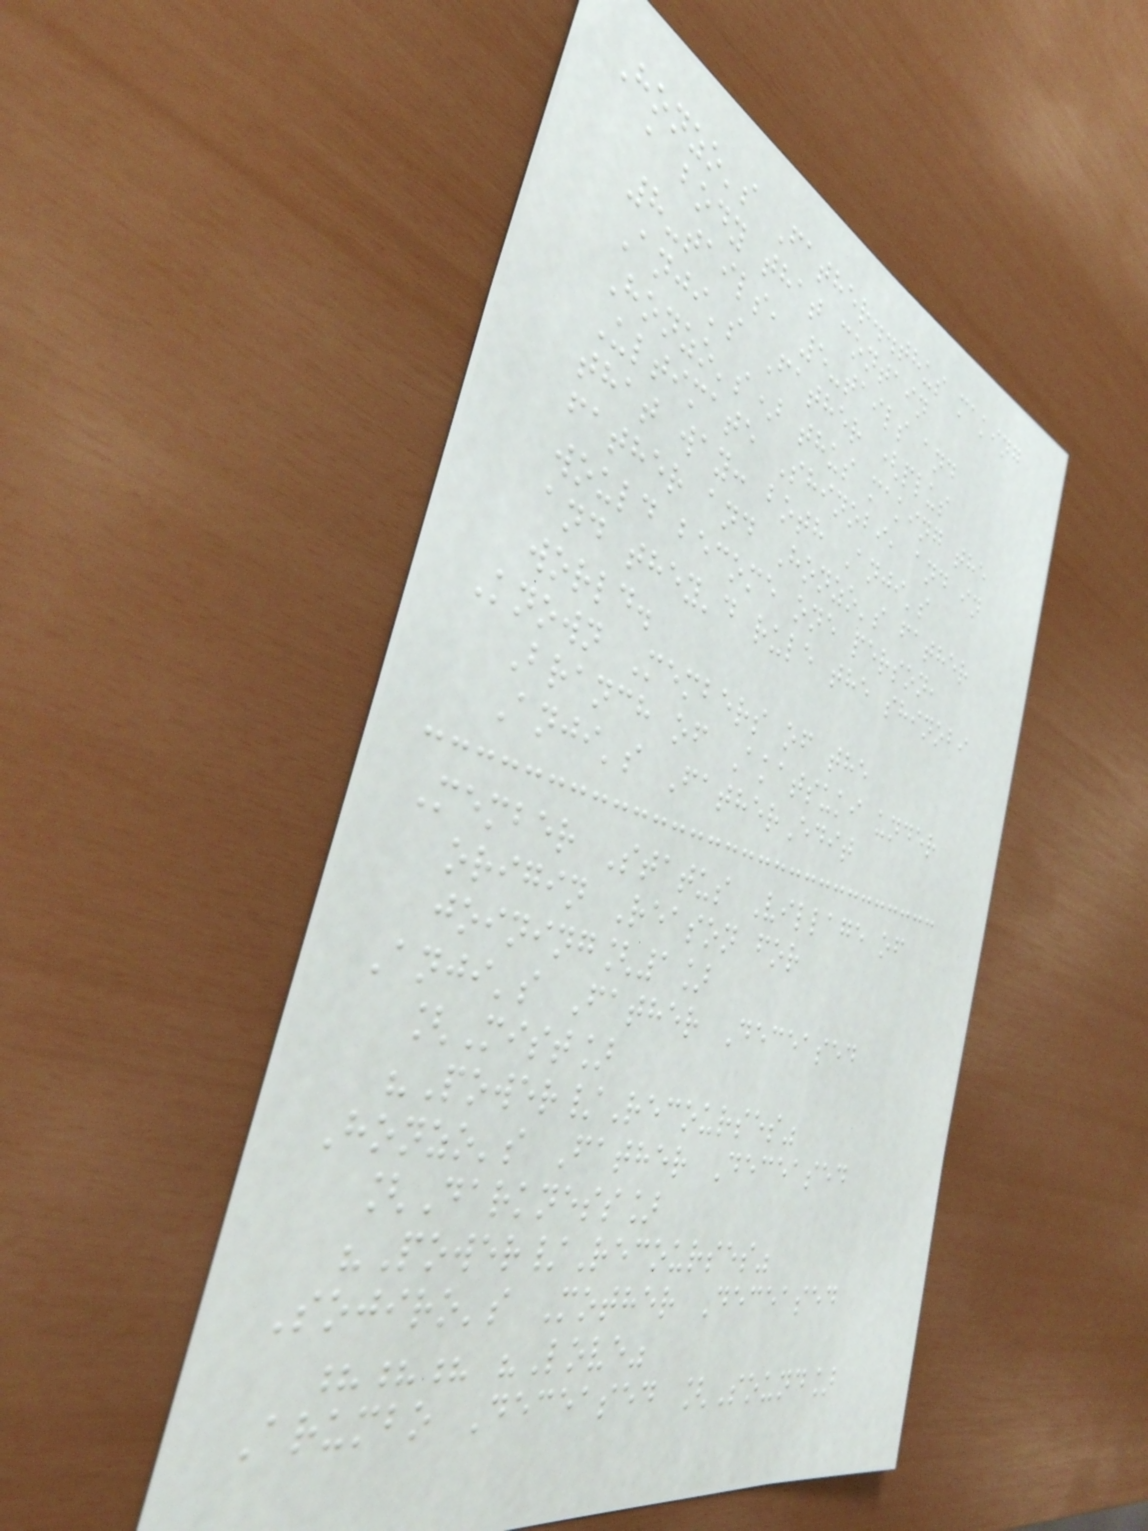Honzo's Father..thus making
a body that contain
8-tails, 5-tails and
Anji's Father (plus
Honzo's) thus making the
Ultimate Shinobi, and in
that way: both Anji's
father and Honzo's father
would become one person,
and they'd rule the shinobi
world.
Known Members of the
Branch of Akatsuki under
Anji's FatherEdit
Member Status Village of
origin Reason for
joining[1]
Anji's Father Deceased
[Mist]
"Power/Recourses"
Honzo's Father Deceased
[Darkness]
"Power/Recourses"
Sojiro's Mother Deceased
??? "Love"
Arumbo Deceased [Sound]
